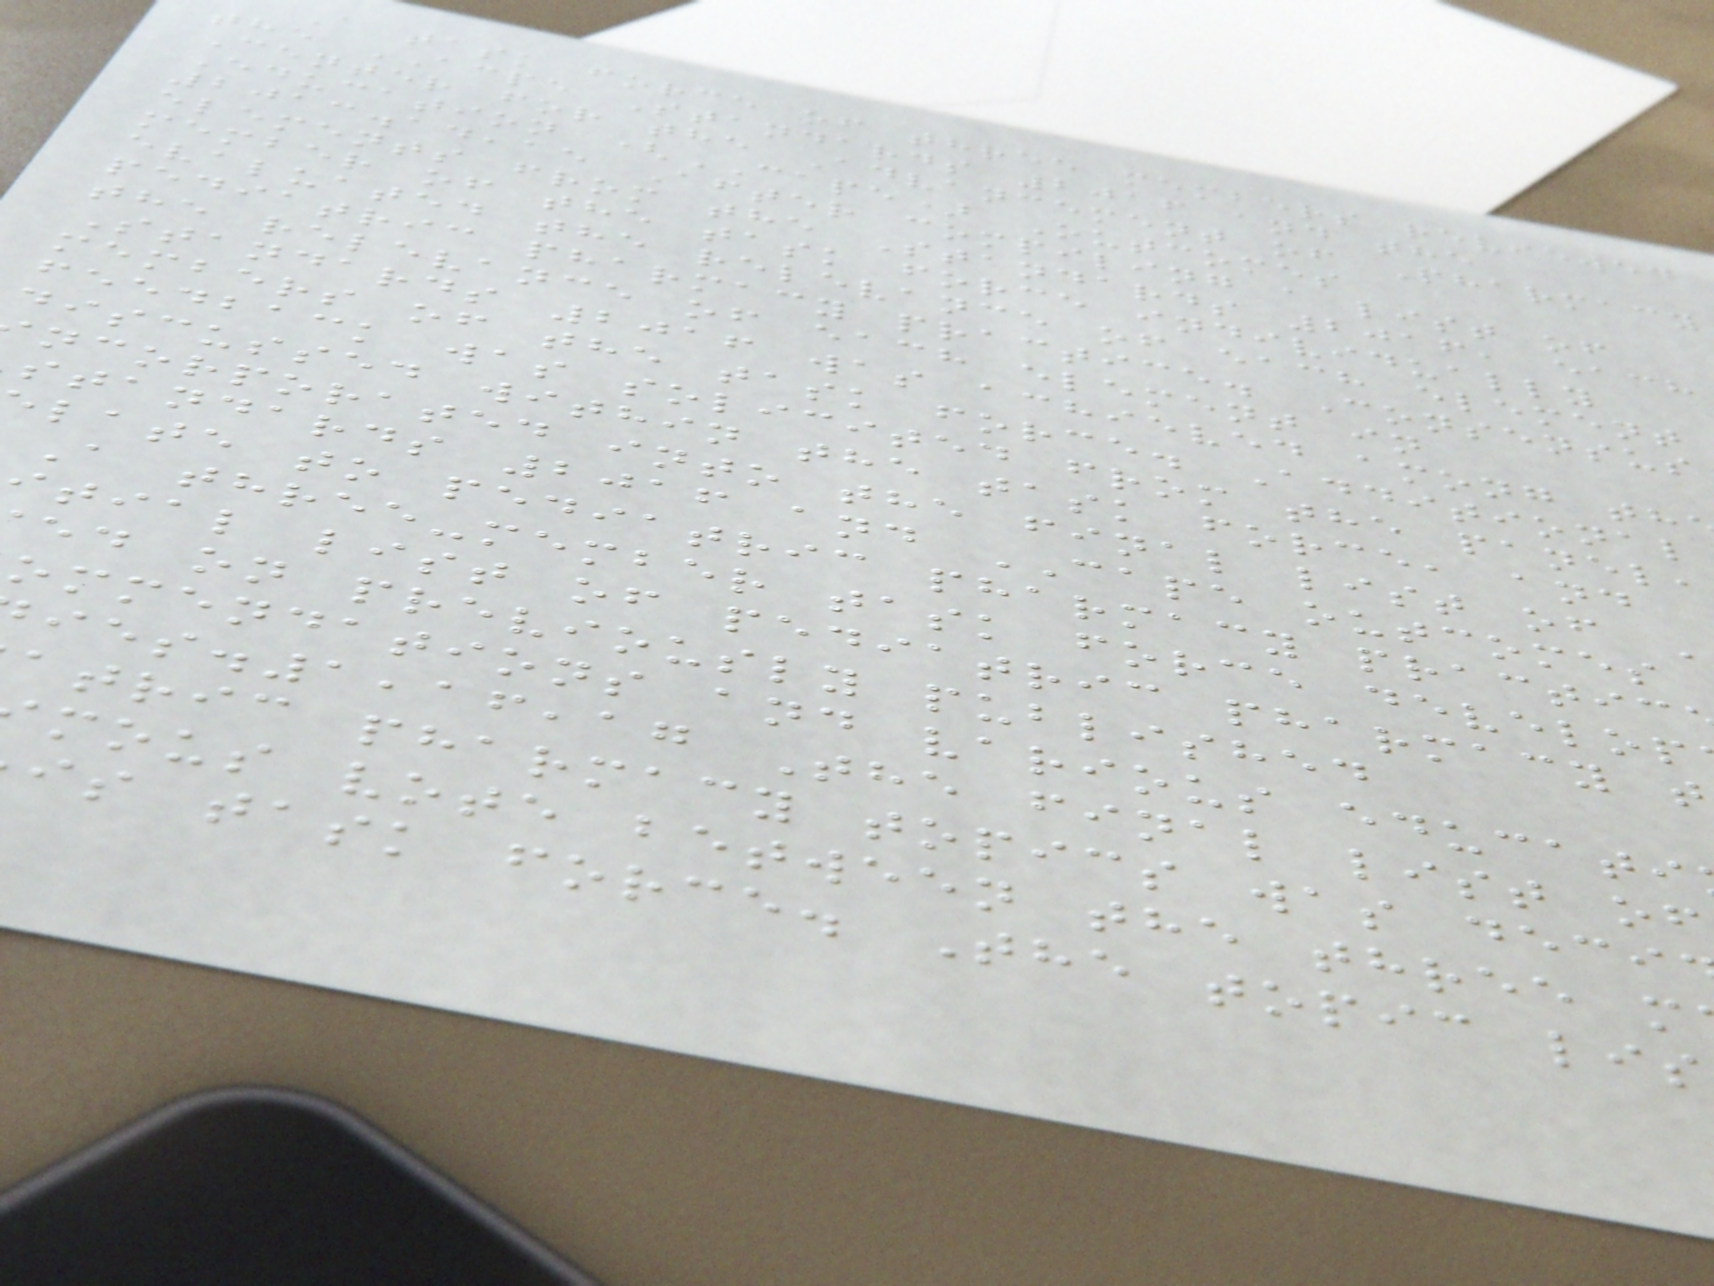A task force of three members reviewed
the ACPE Standards 2016 and the
Center for the Advancement of Pharmacy
Education (CAPE) Outcomes
2013.14,15 After compiling a list of
elements from the Standards 2016, each
member of the task force individually
evaluated the relevance of each element
pediatric pharmacy practice. Consensus
the relevance of each element in
Standards 2016 was achieved among th
members of the task force. Additional
feedback was solicited from the panel,
discussed within the task force, and
ncorporated into the final list of
standards 2016 and CAPE outcomes
late to pediatric pharmacy practic
A three-member task force develop
itial list of pediatric pharmacy t
ed on previously published
ommendations and various educati
ies.1,16,17 The final list of
atric pharmacy topics was deci
mous vote between the three m
is task force. The topic lis
